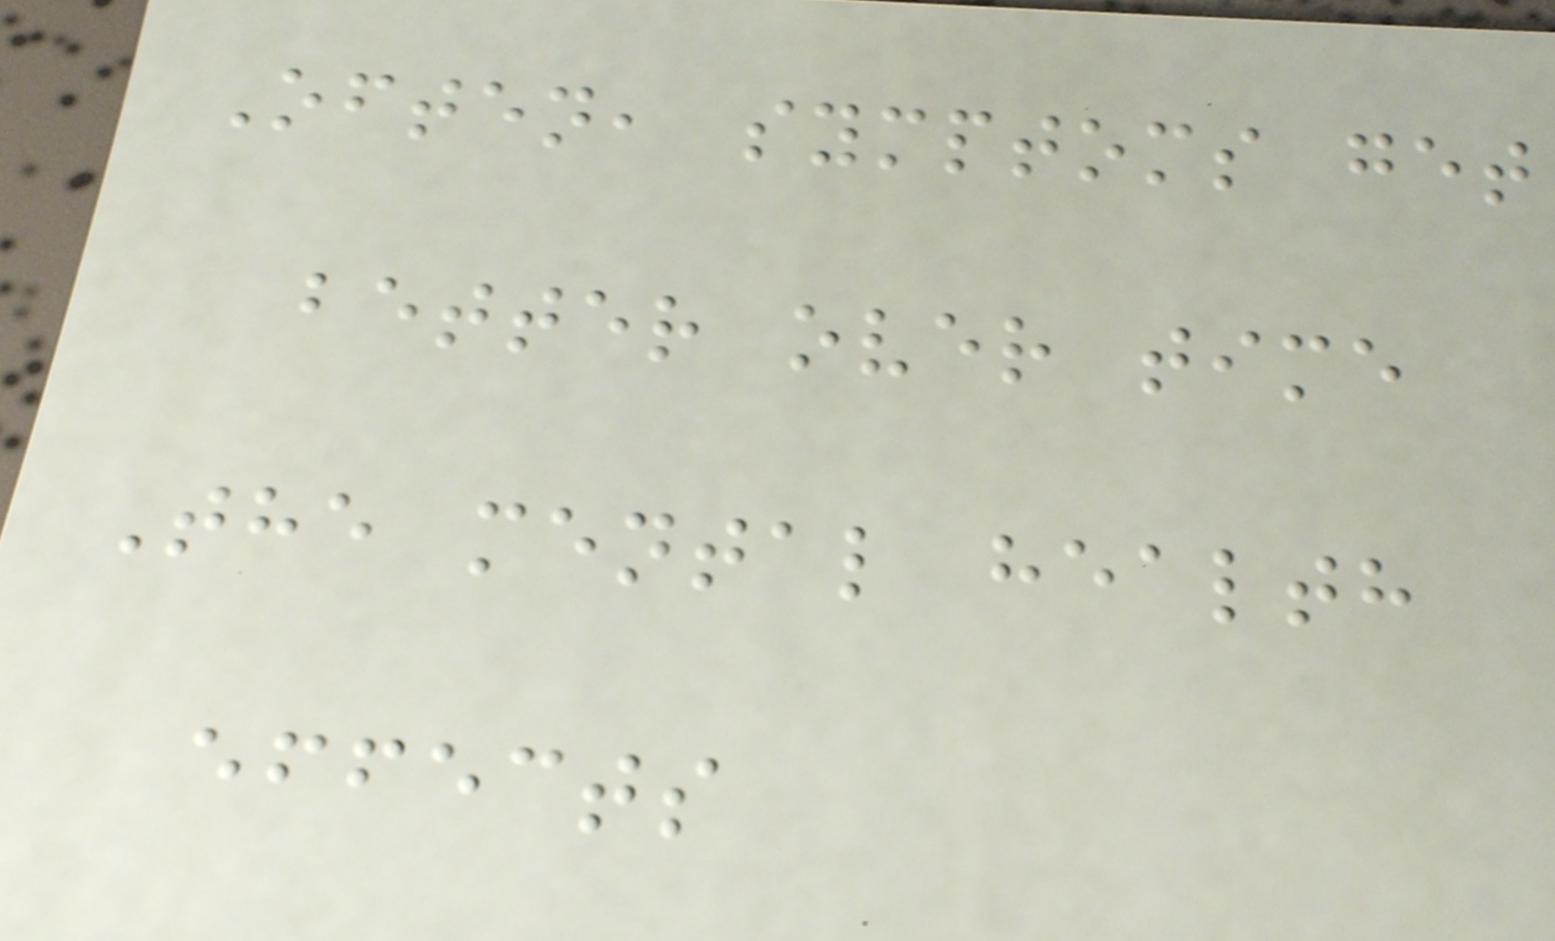Often, symptoms get
better over time
The mental health
effects
